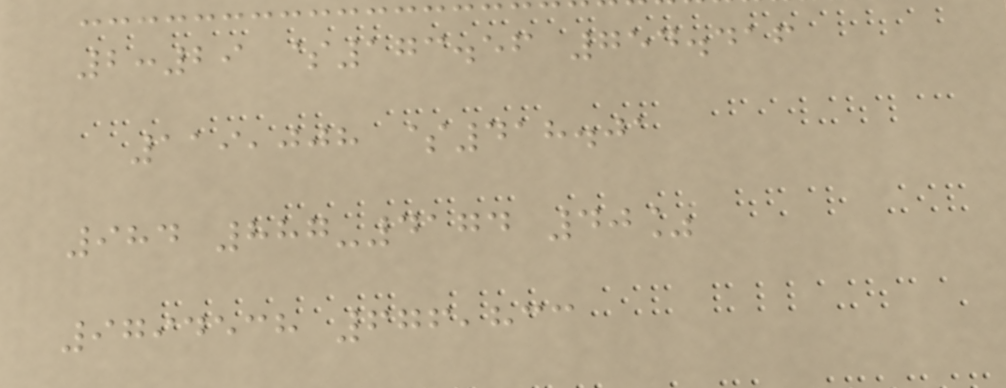2:29 $173.56 754.416
119,008 $418.01
984 887-4174 40%
9794538 676,833
